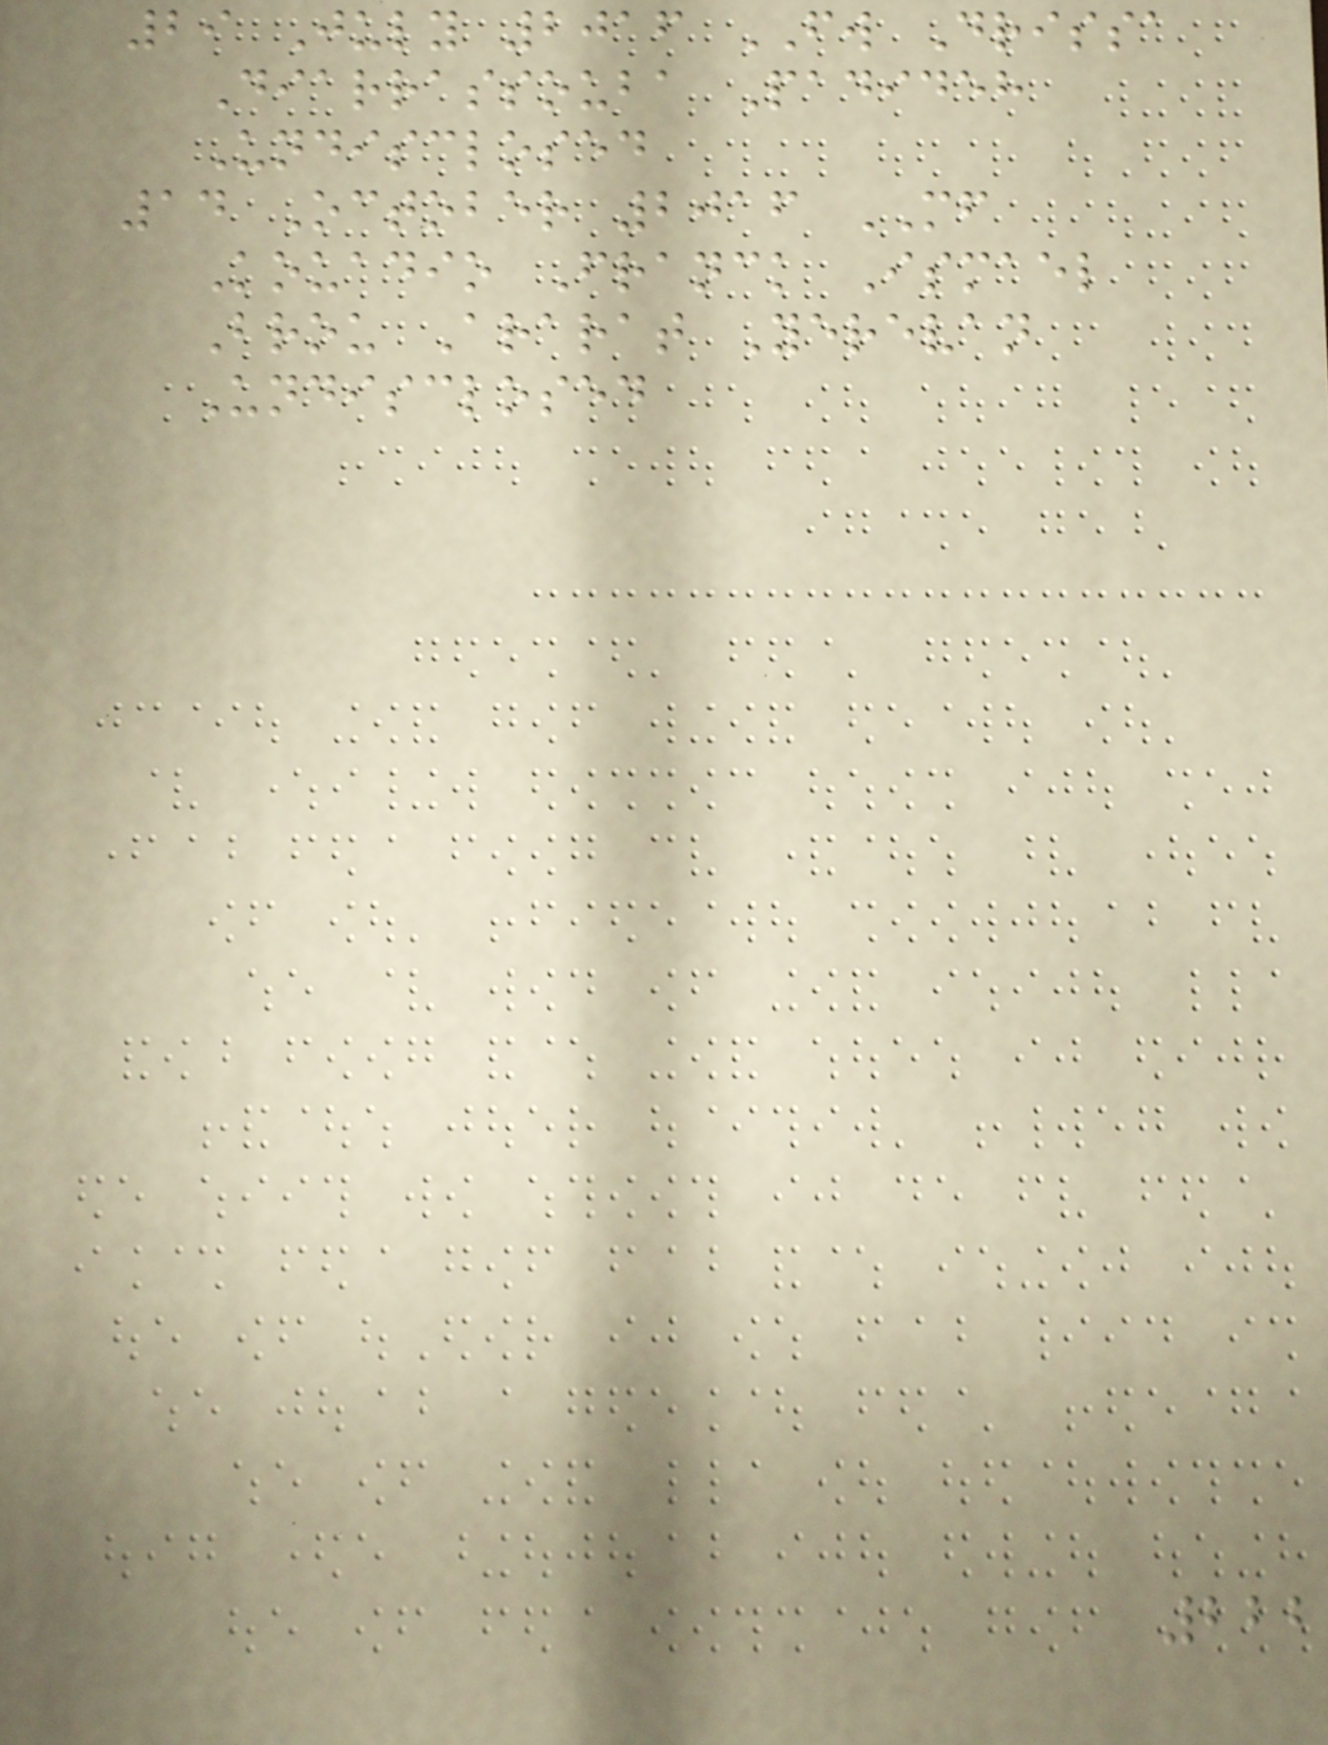29 July 2016 FW Drissa
Diarrassouba Padideh
Undisclosed
14 October 2016 MF
Kouadio Franck Ismael
Brou Ararat Yerevan
Undisclosed
222
